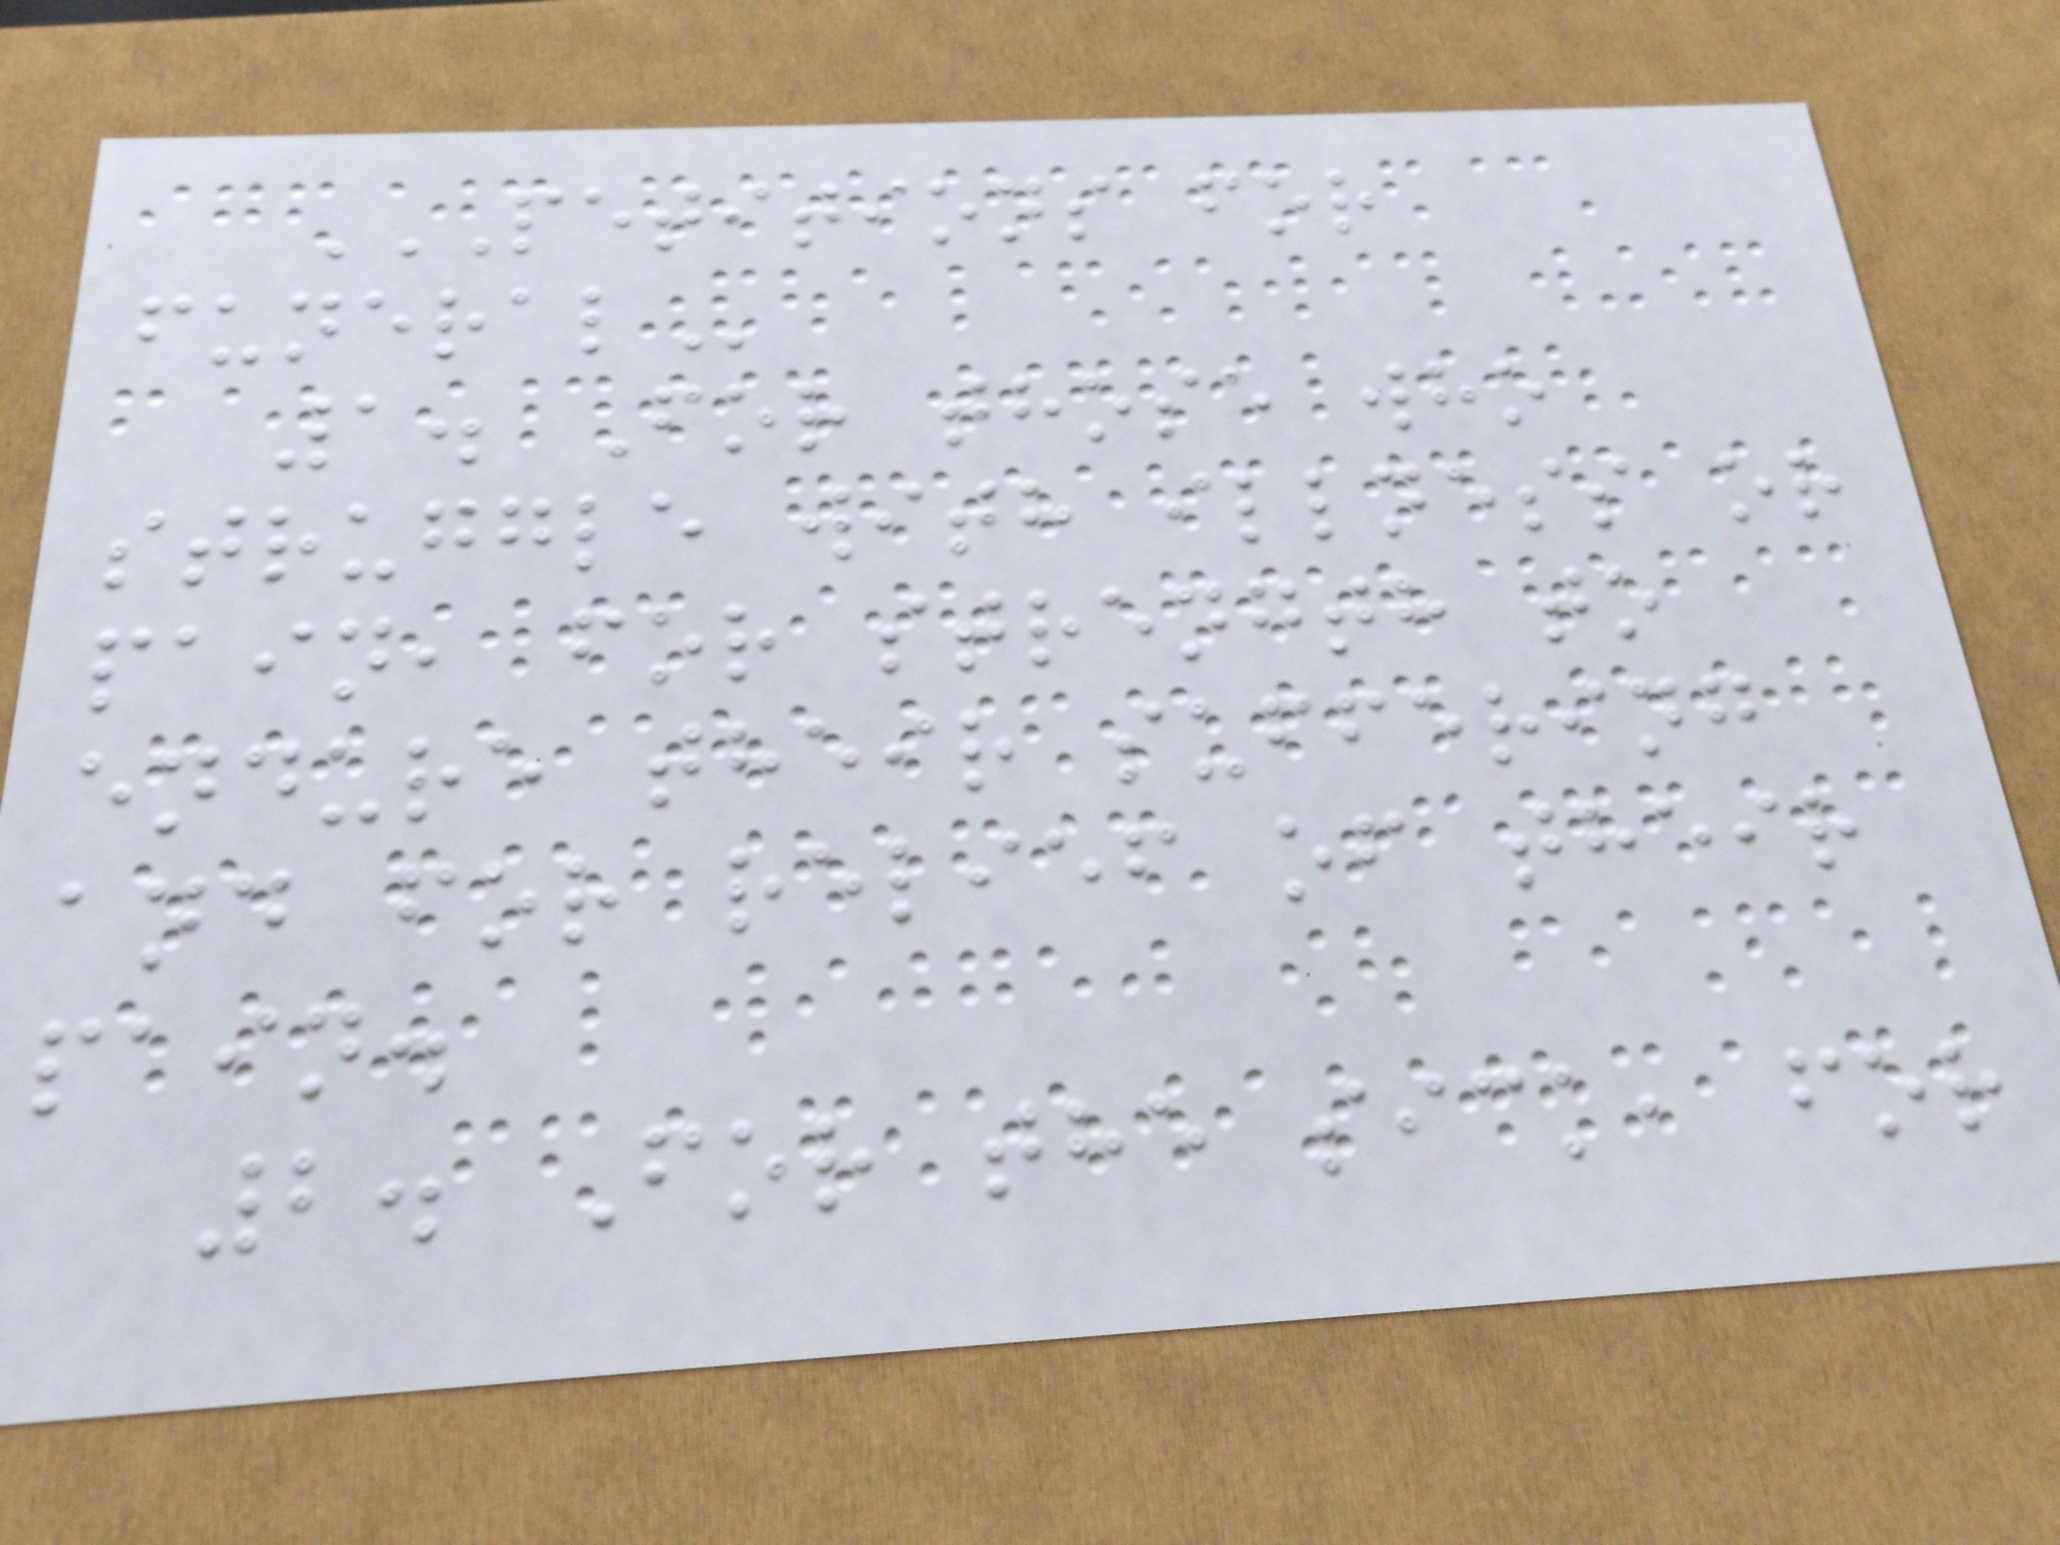PETITIONS FOR
FUNERAL
1. For those who
struggle with illness or
pain, for strength to
endure their suffering
and for relief of their
pain.
2. For the sick, for
